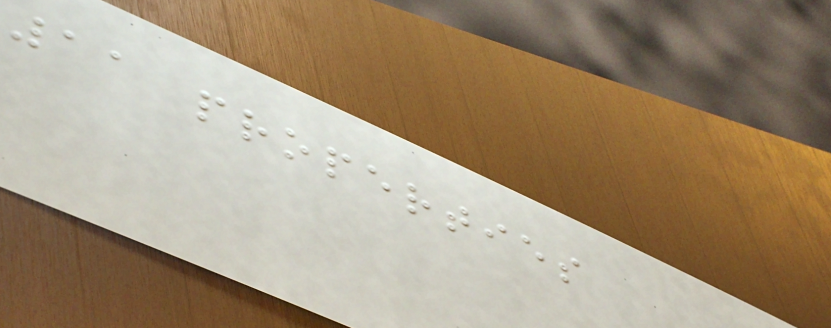11 properties
